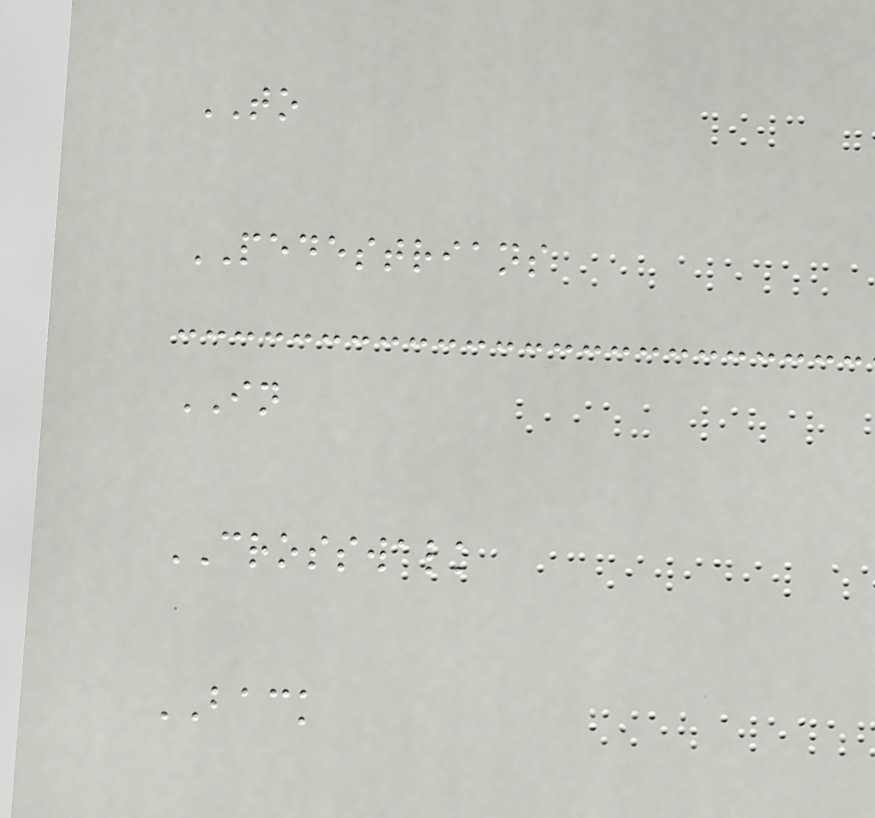TO
PEDESTRIANS
IN
CROSSWALK
BACK
